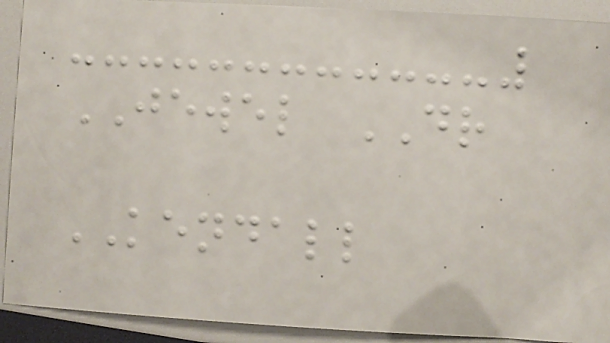JEWEL DR
KENDALL
